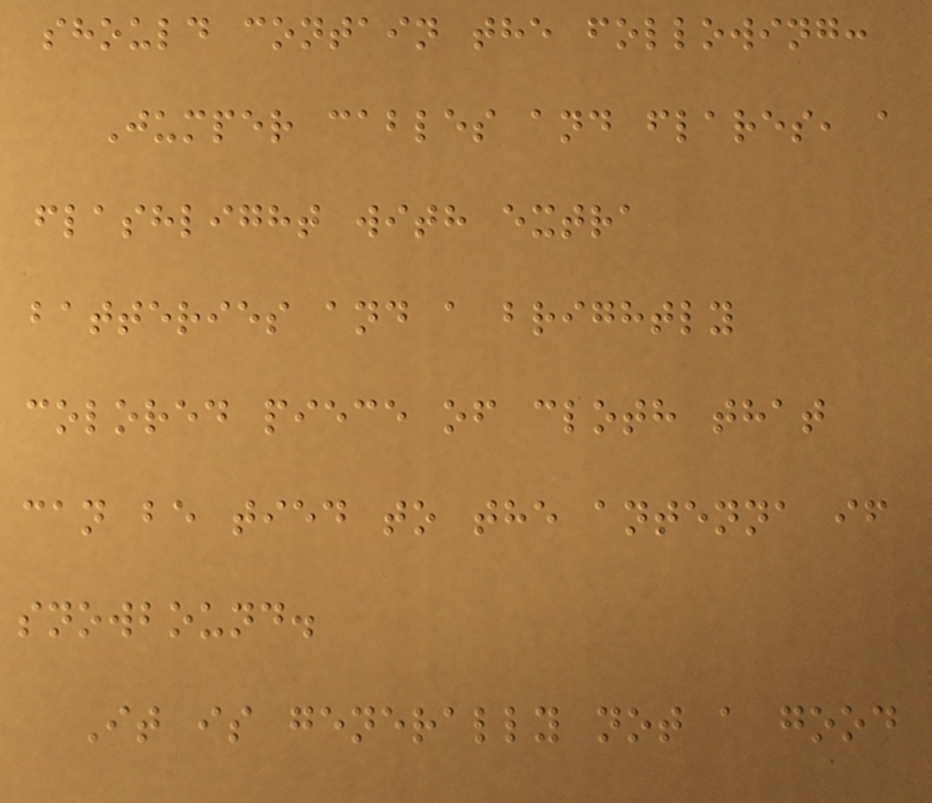should contain the following:
Jumper cables and flares, a
flashlight with extra
batteries and a brightly
colored piece of cloth that
can be tied to the antenna if
snowbound.
It is generally not a good
